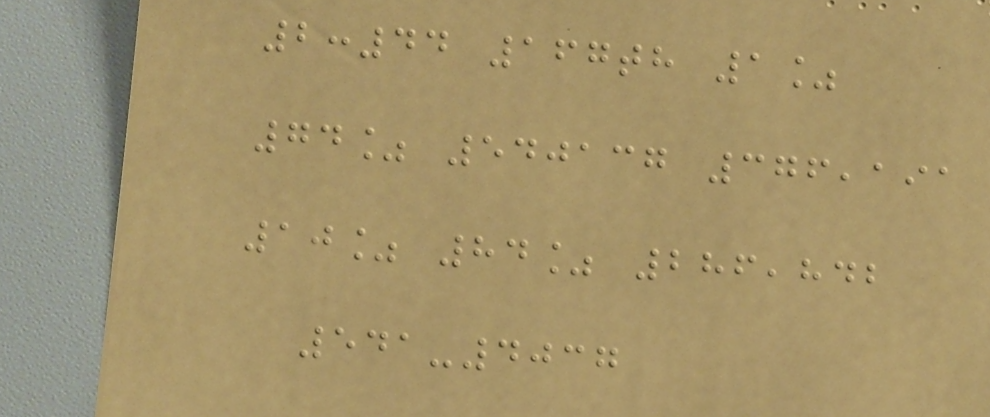2:44 167th 1%
74% 540137 376,191
10% 84% 286,842
541-4037
